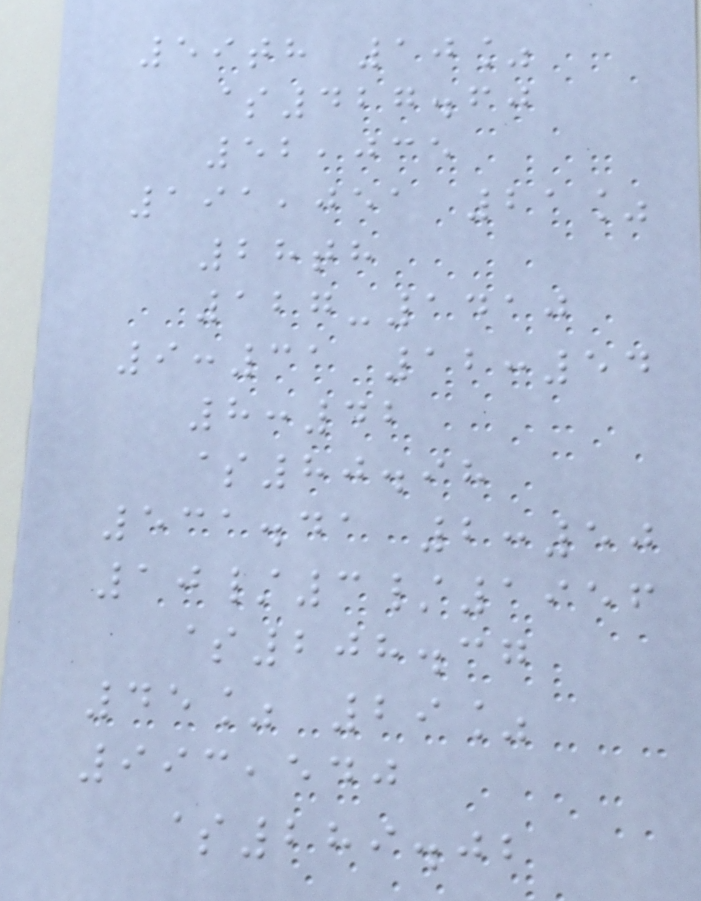59th 10%
$427.60
52,035
191,051 21%
28th
127-1410
9:31 12:54
8:42
$80.98
531.41 2:50
10/3/1956
$208.37
45% 29%
993,540
$289.02
